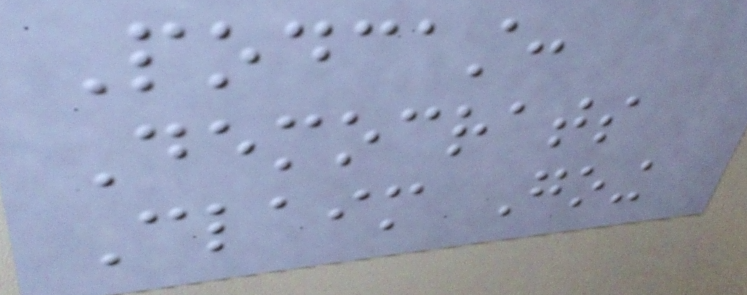Podcast:
Democrats
Claim Going
